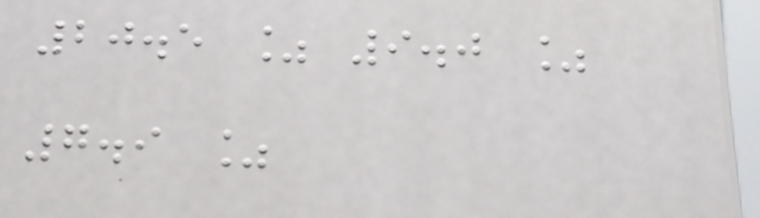20.5 % 9.0 %
7.9 %
